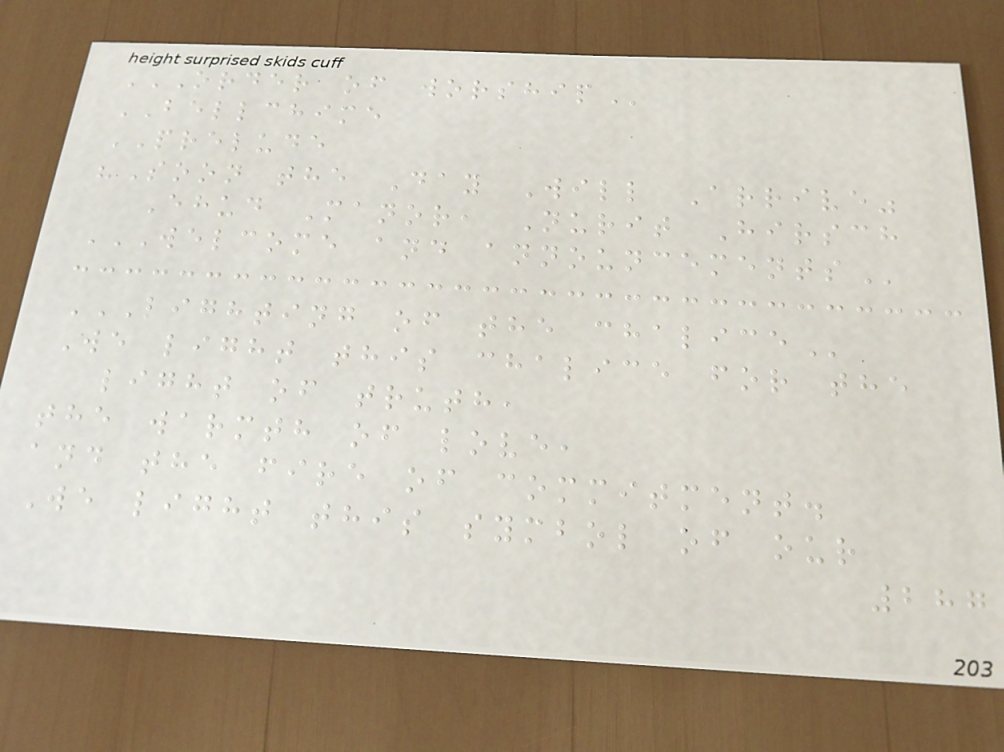ORDER OF WORSHIP
BELLCHIME
PRELUDE
"Soon the Day Will Arrive"
Ehud Manor, Nurit Hirsch
WELCOME AND ANNOUNCEMENTS
LIGHTING OF THE CHALICE
We light this chalice for the
light of truth,
the warmth of love,
and the fire of commitment.
We light this symbol of our
287
